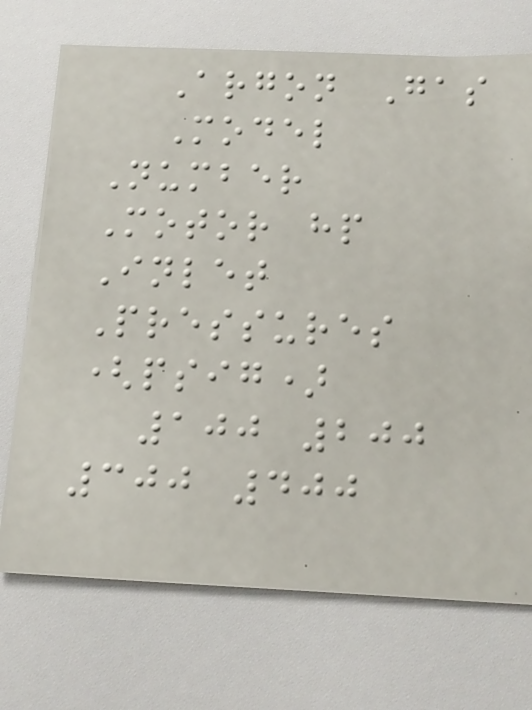Argon Gas
Model
Number
Motor hp
Inlet
Pressures
(psig)
100 200
300 400
